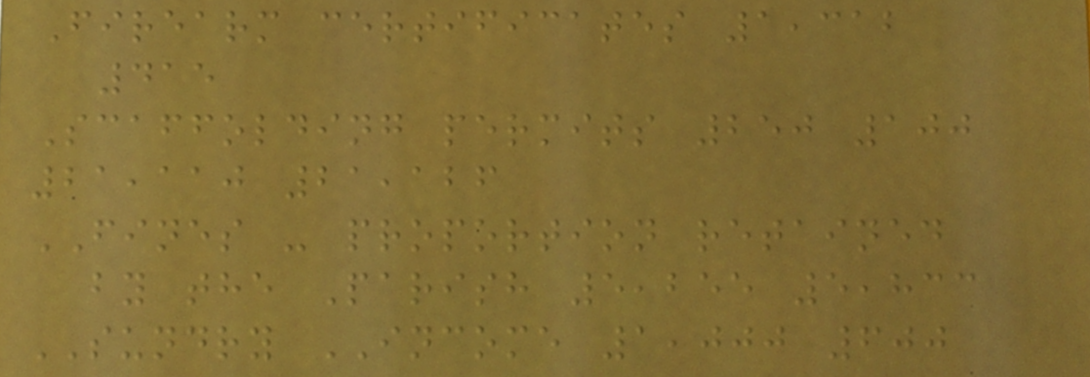Firearm certificates 1,312
415
Scaffolding permits 250 100
21,110 21,126
FINES - proportion retained
by the Parish 5,255 5,833
SUNDRY INCOME 1,000 600
